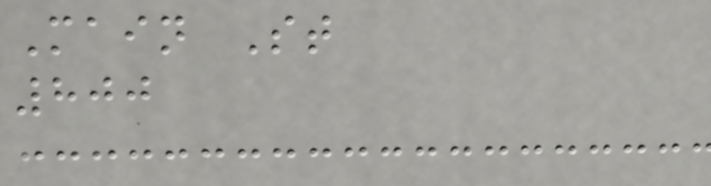Main St
800
